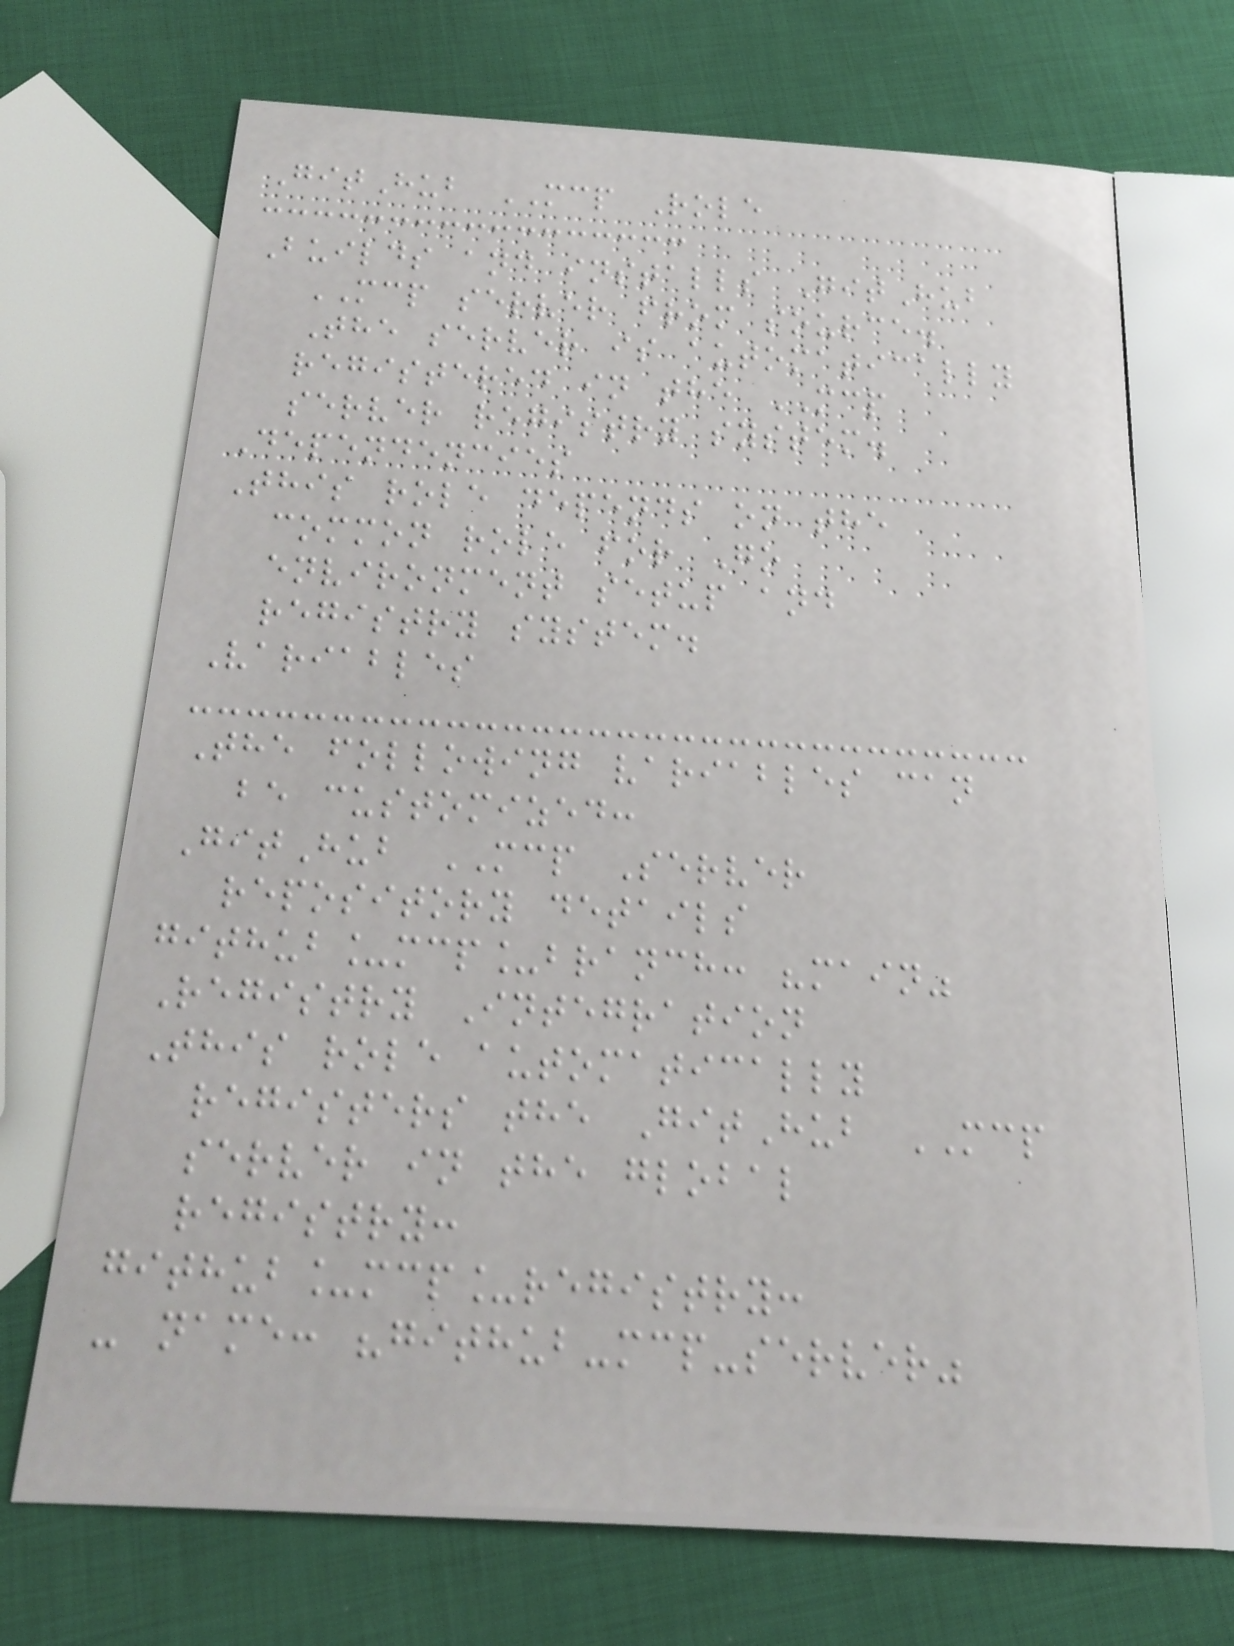GitHub MCP Role
Builds and installs GitHub
MCP server from source.
The server is automatically
registered in the MCP
server registry system.
Dependencies
This role depends on the
common role for Go
environment setup and
registry system.
Variables
The following variables can
be customized:
GitHub MCP Server
repository details
github_mcp_branch: "main"
Registry Integration
This role automatically
registers the GitHub MCP
server in the global
registry:
github_mcp_registry:
- name: "github-mcp-server"
